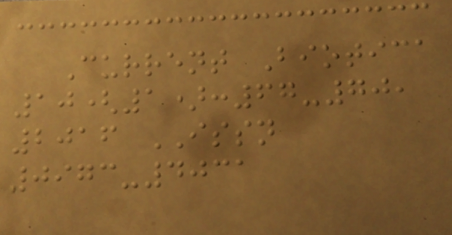Current Biotica
10(1):67-70,
2016 ISSN
0973-4031
